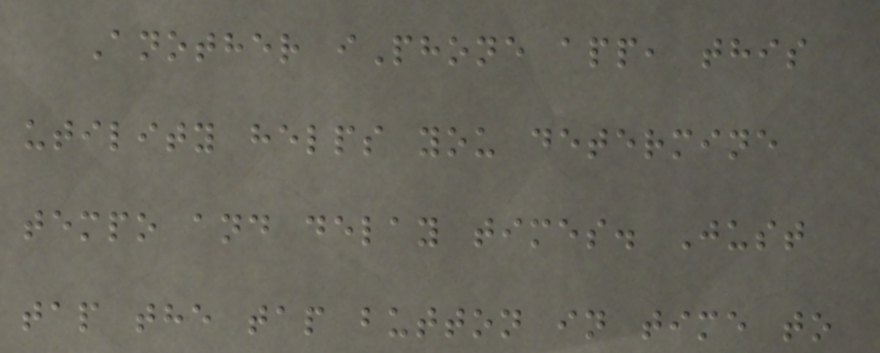Another iPhone app, this
utility helps you determine
tempo and delay times. Just
tap the tap button in time to
